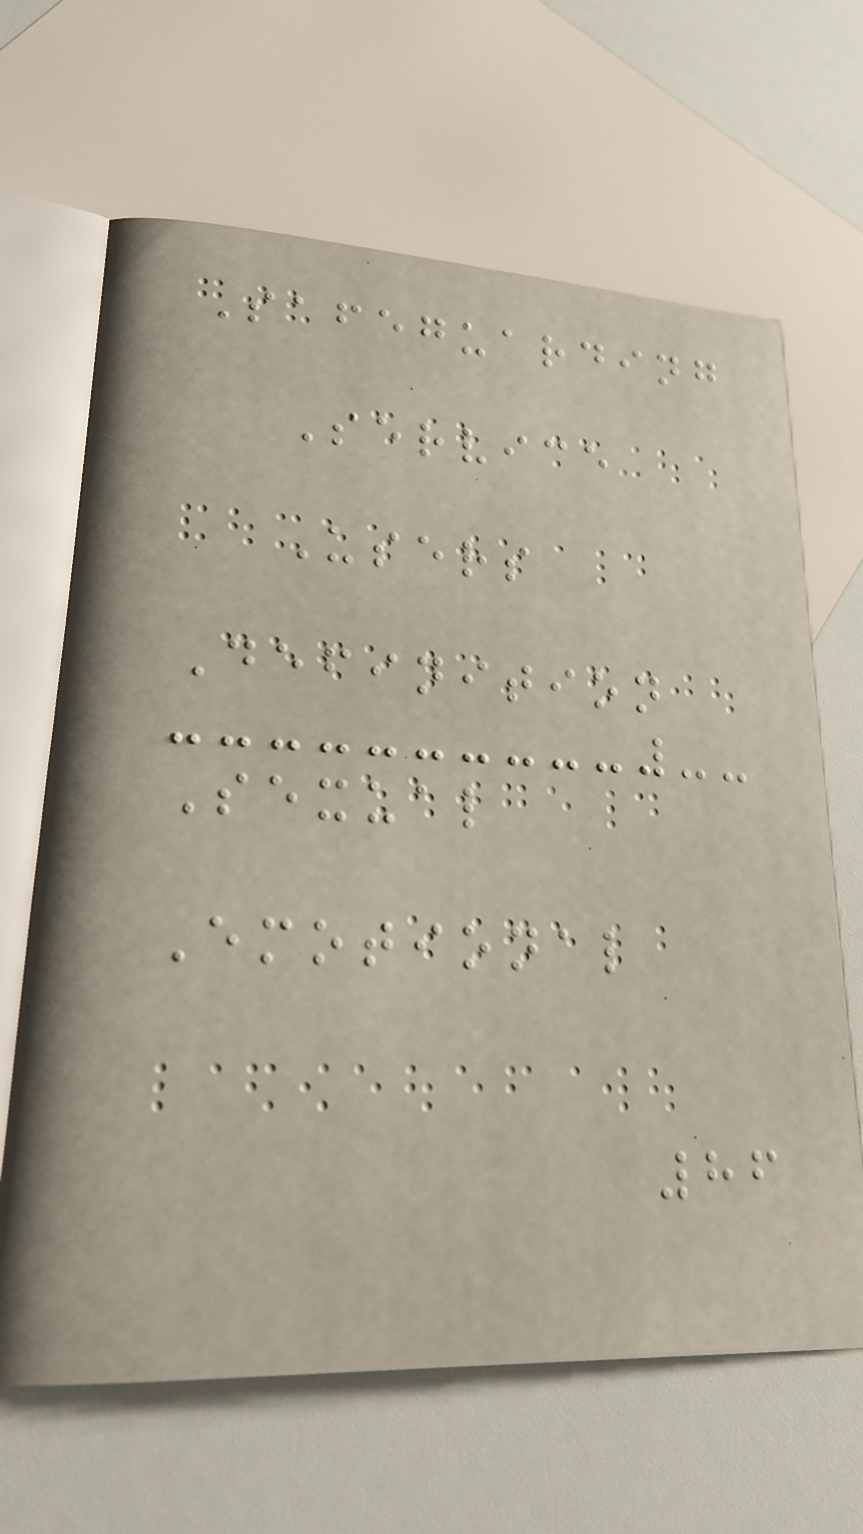Safeguarding
Service
Users
Definition
Sexual
Emotional
86
